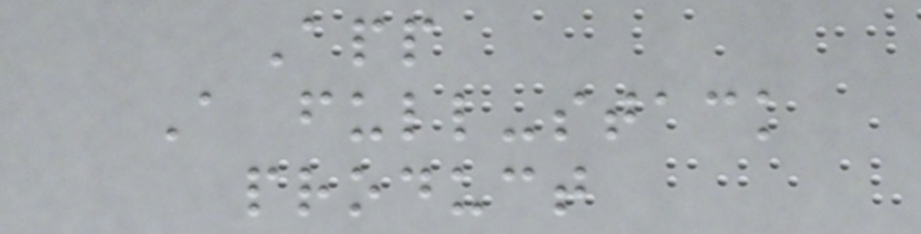App
A full-stack
product
